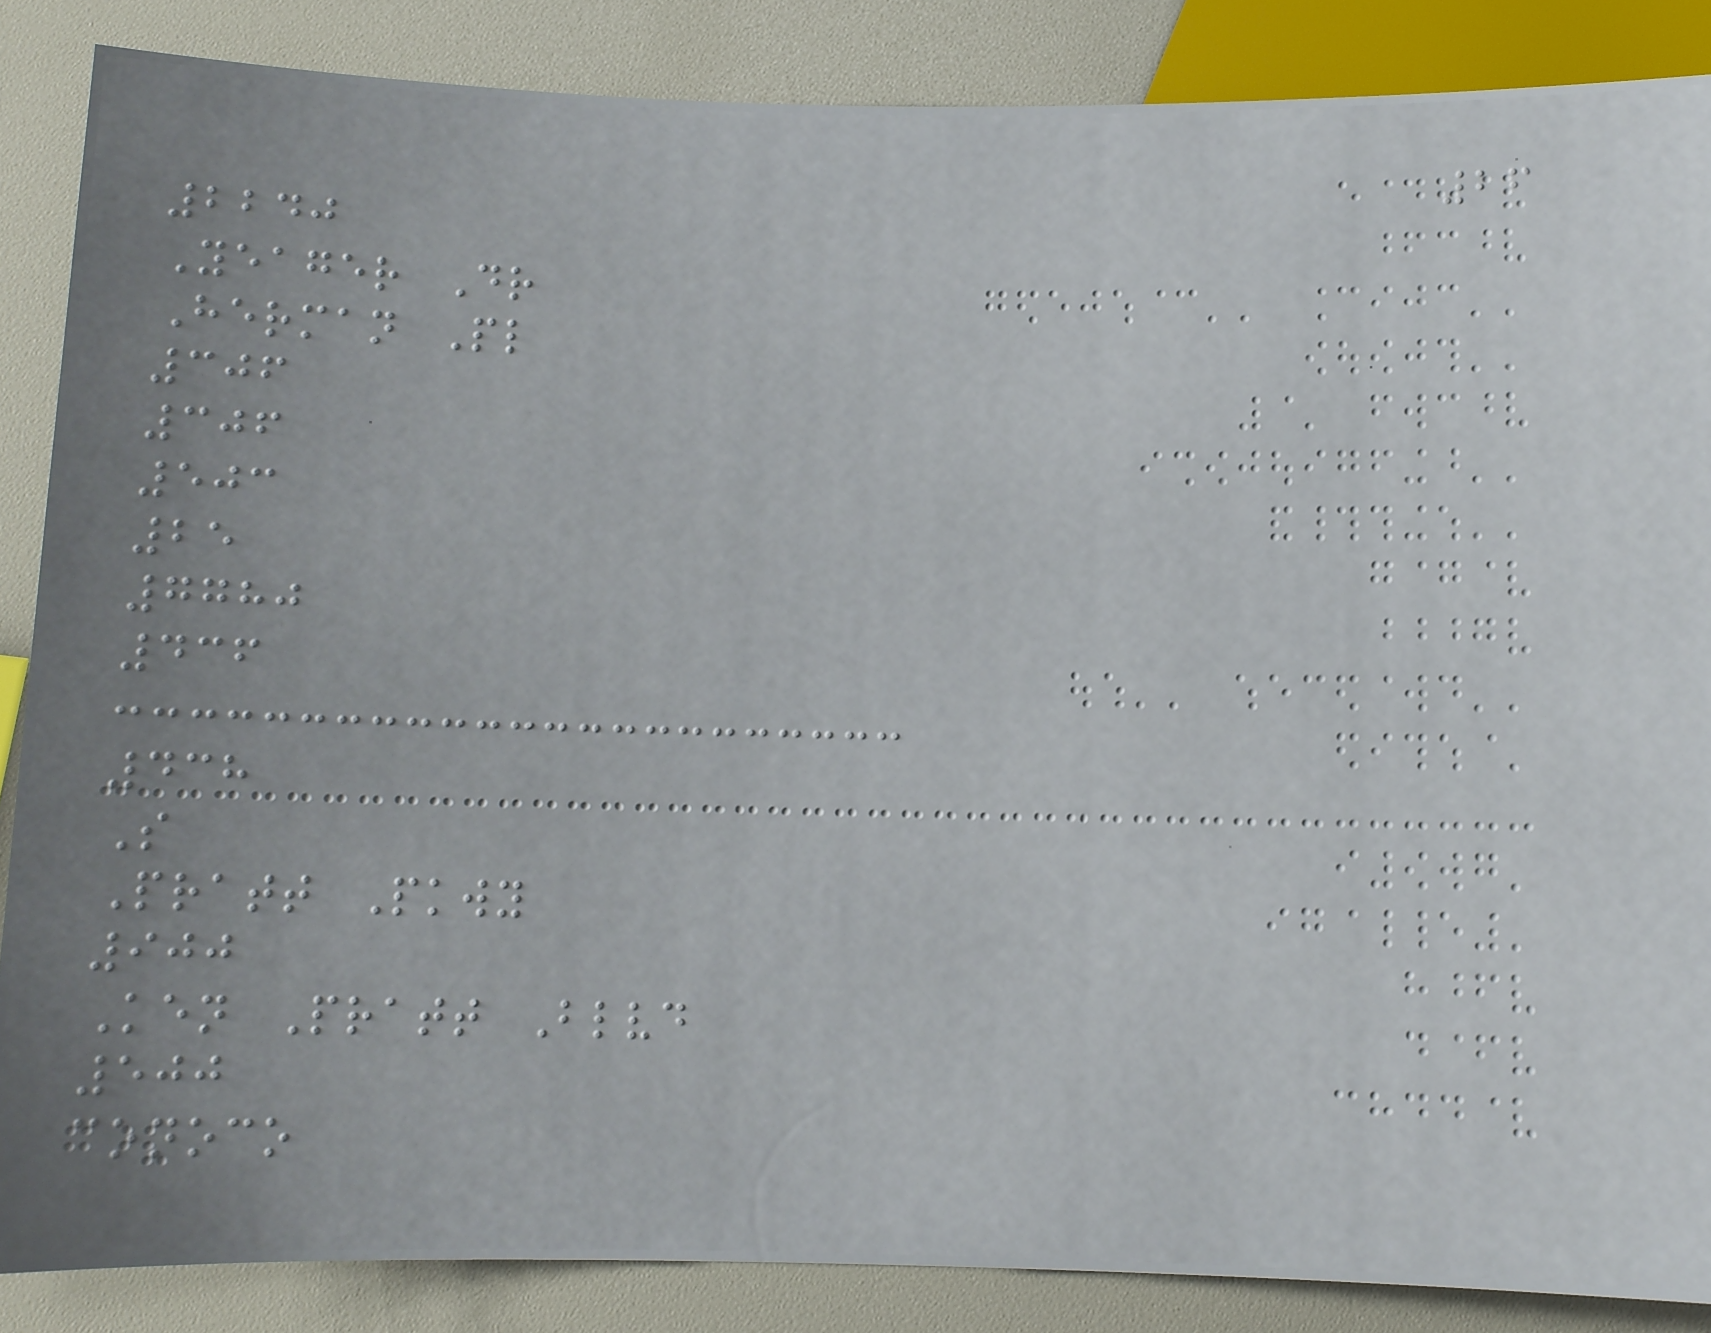26
2240
Yeager Dr
Herman Pl
306
306
503
25
7780
436
438
S
Pratt Pkwy
900
Ken Pratt Blvd
500
conoco
